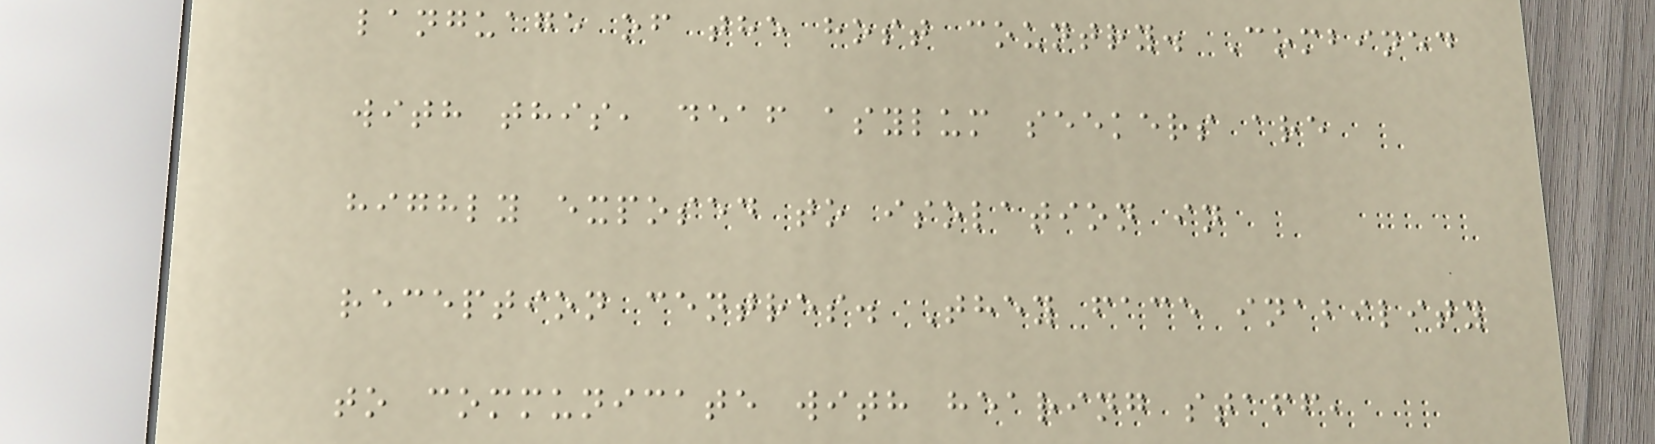language of the host country. Combined
with this, deaf asylum seekers are
highly exposed to isolation in
reception centres. They face inability
to communicate with hearing staff,
